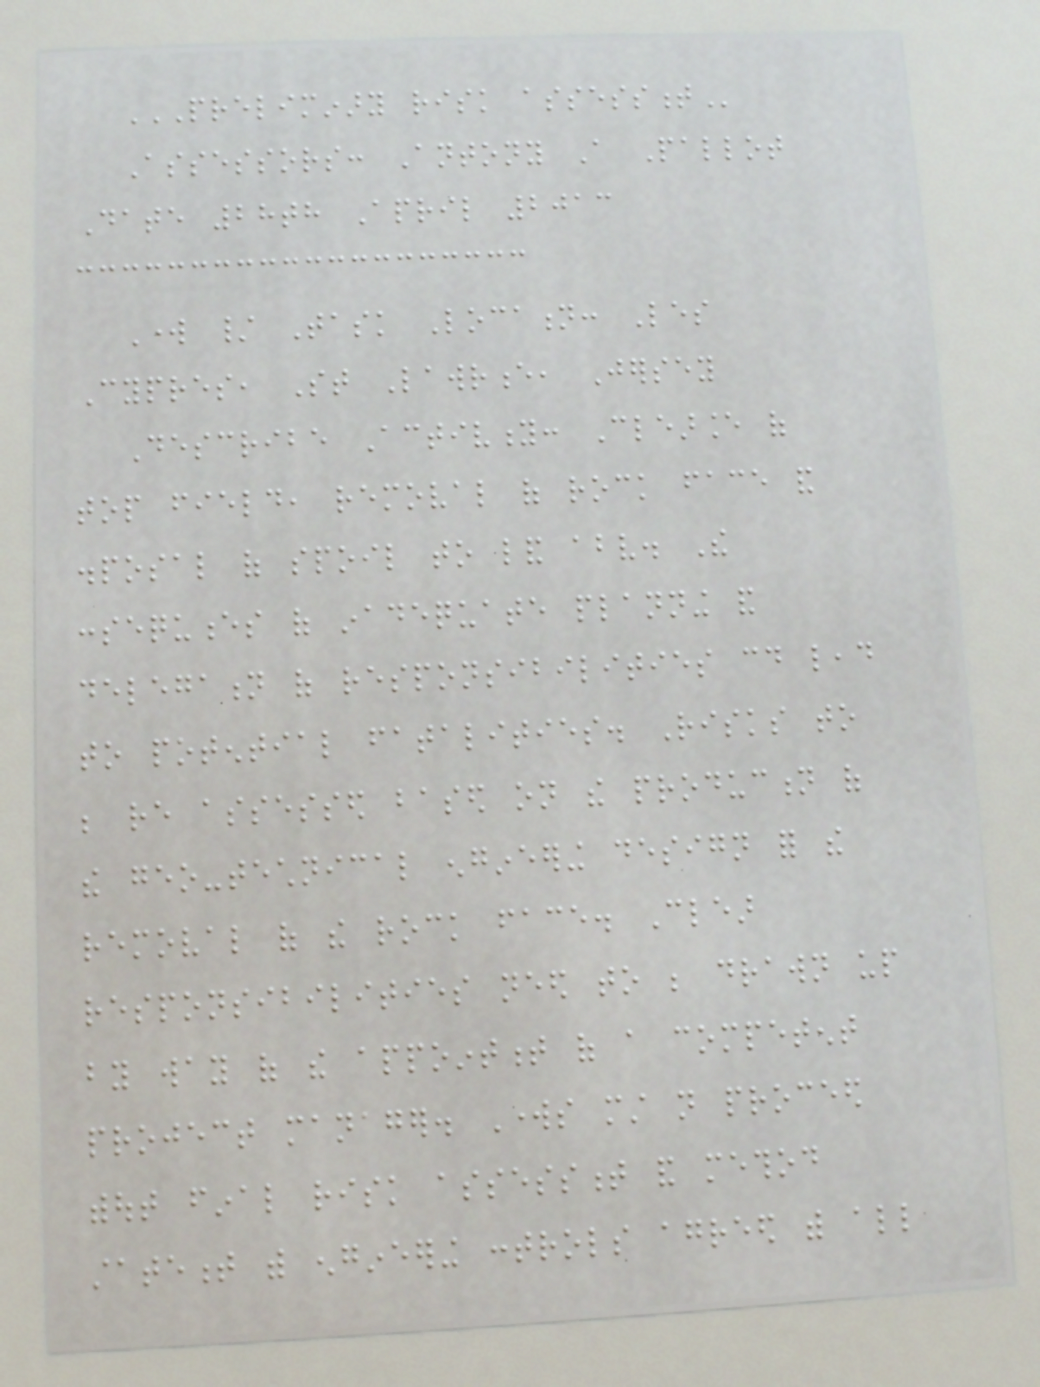PRELIMINARY RISK ASSESSMENT
Assessors: Antony A Pallot
Date 28th April 2013
Work / Task Location: Les
Cypres, St Lawrence, Jersey
Describe Activity: Clearance of
top field, removal of rock face and
disposal of spoil to land above. The
consequences of inadequate planning and
delegation of responsibilities could lead
to potential fatalities. Risks to
be re assessed based on the production of
the geo-technical engineering design for the
removal of the rock face. Clear
responsibilities need to be drawn up
by way of the appointment of a competent
project manager. Works must not proceed
without final risk assessment and method
statement with engineering controls agreed with all
